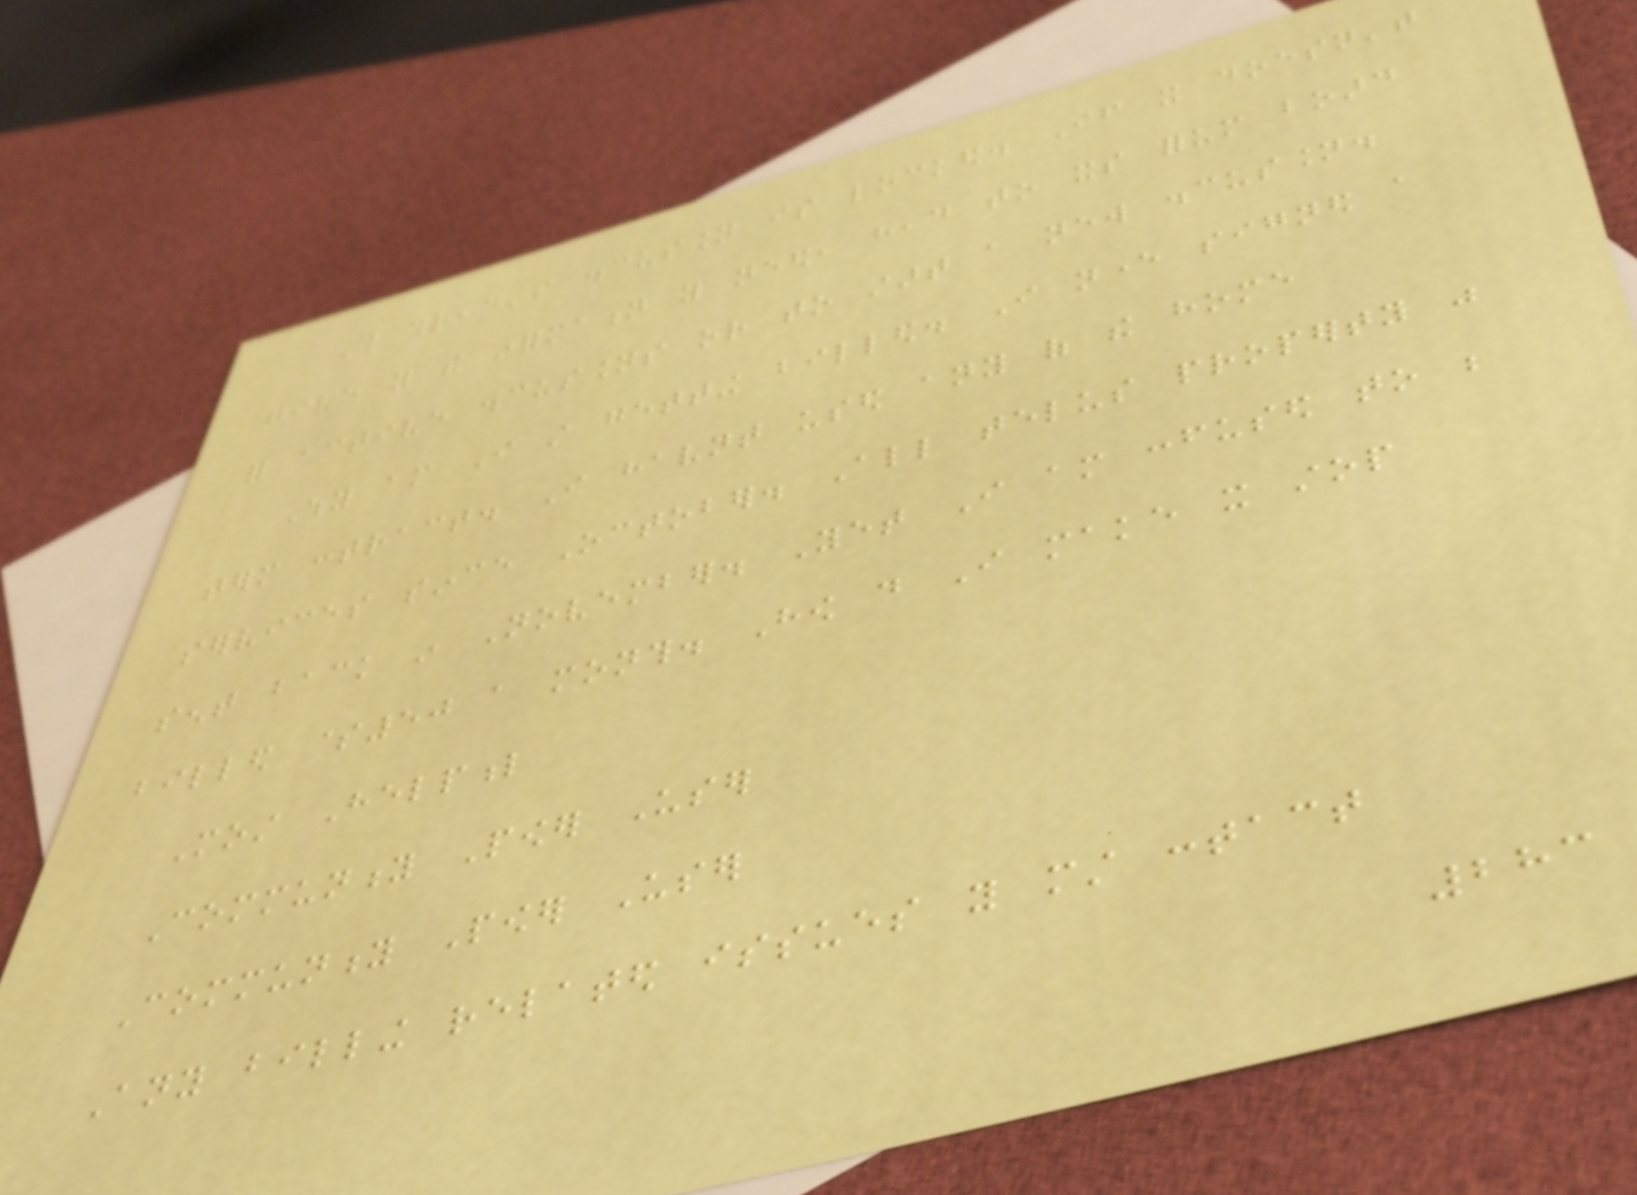This thread's discussion is locked. If it doesn't
give you the information you need, head to its forum board
for active discussions or to start a new discussion.
Why am I still getting billed. I never signed a
term contract. I havnt used any of the home
services since October. All telus property was
sent back in November. Yet I am confused to be
billed $50 a month. How do I make it stop
Most Helpful
Community Power User
Community Power User
Any billing related issues you must contact
283
